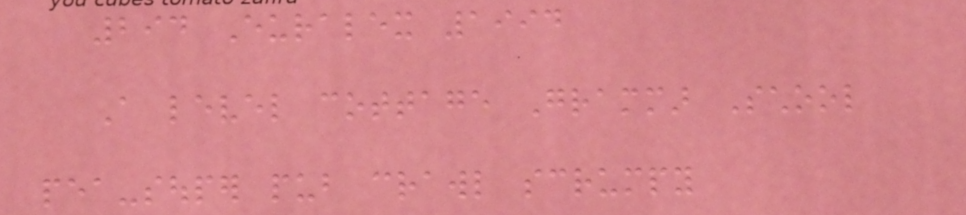294 Euralex 1994
A level cottage Grammar School
pea-souper pub crawl scrumpy
